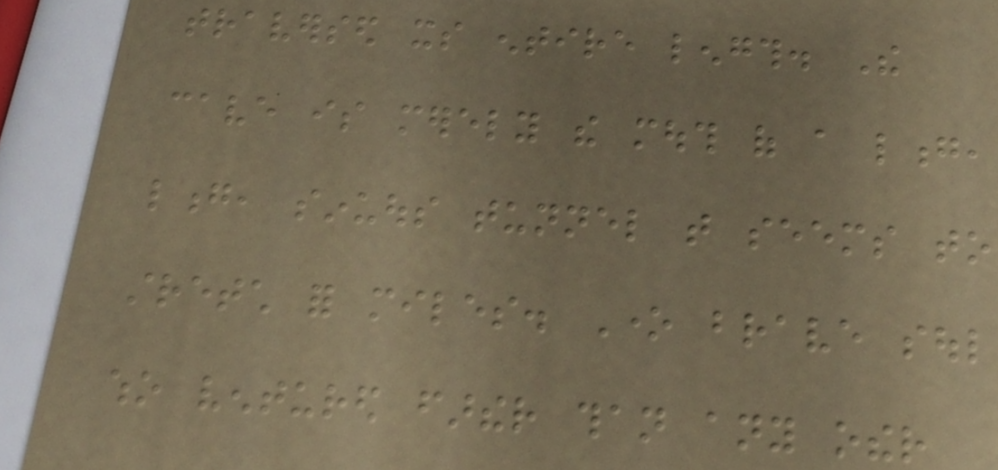traversed its entire length. The
cave is merely the mouth of a long,
long, sinuous tunnel that seems to
stretch for miles. One brave soul
who ventured farther than any other
